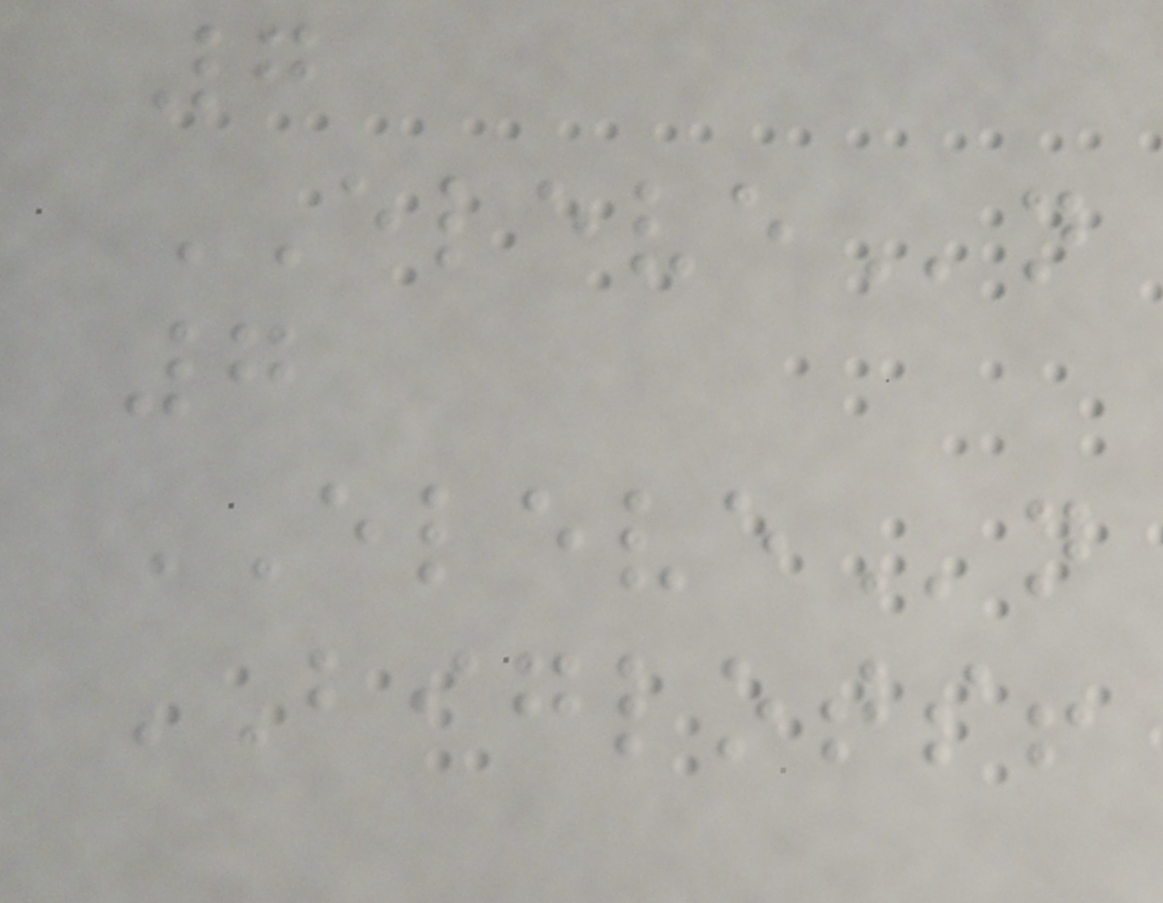7
ELEVEn
7
ELEVEn
BIGLOTS!
